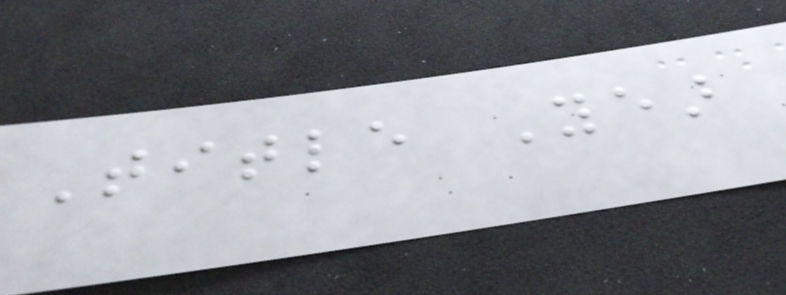Title Year
